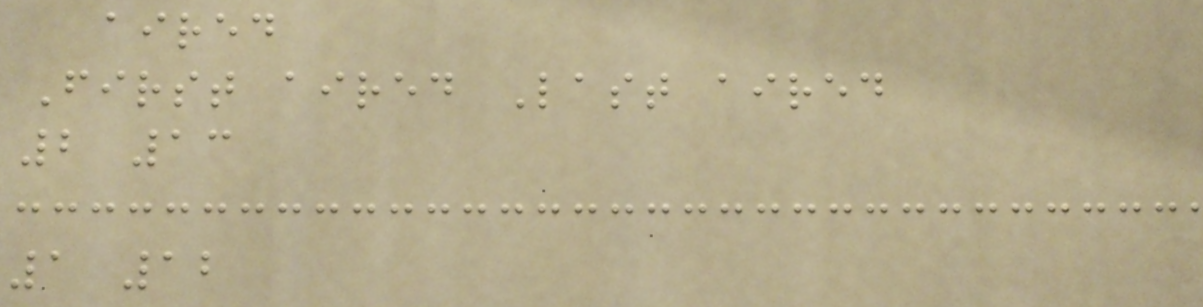aired
First aired Last aired
2 13
1 12
